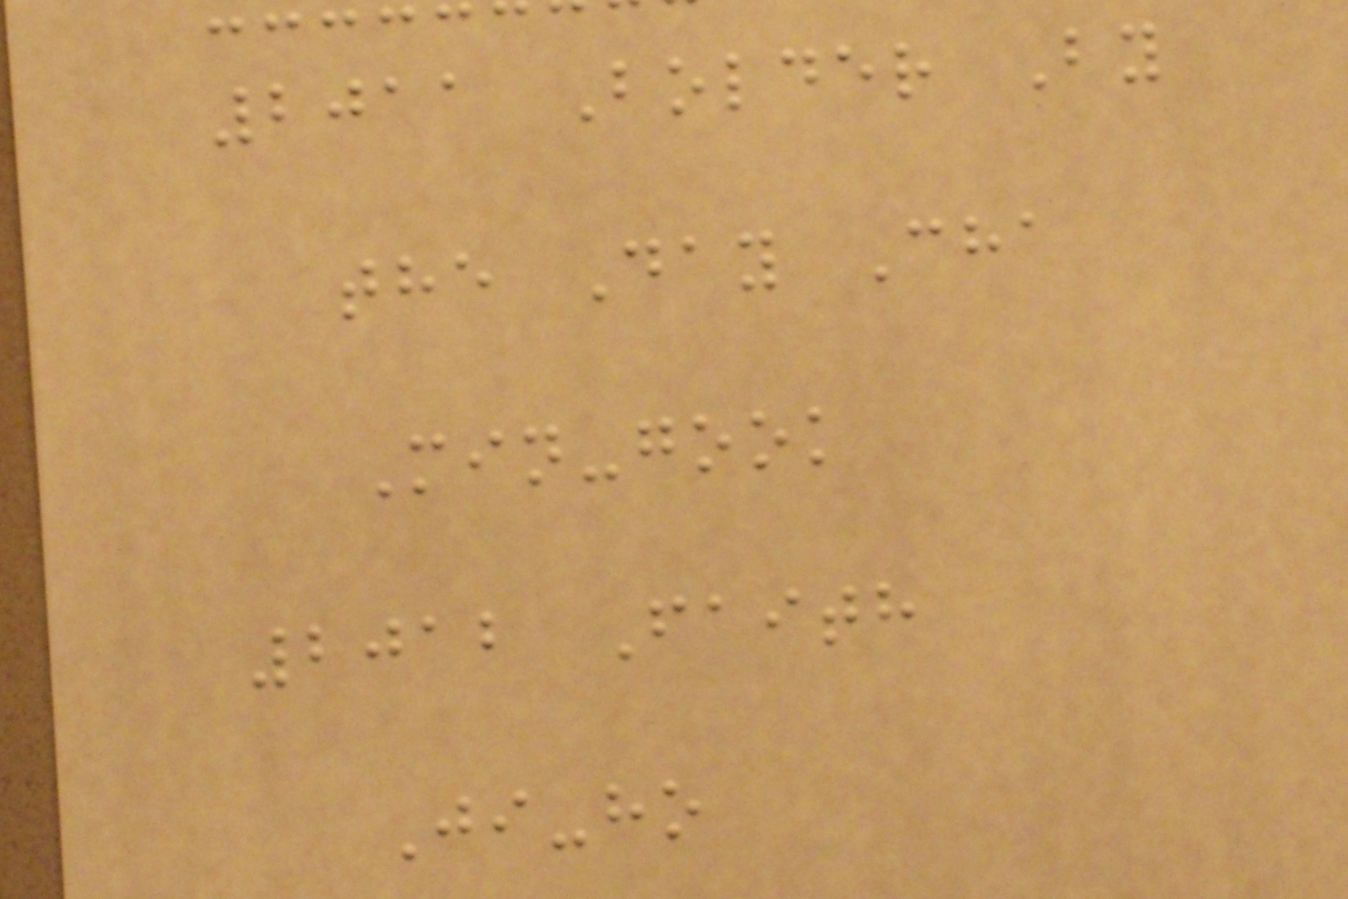2011 Bolder By
the Day Cha
Min-gook
2012 Faith
Ji-ho
